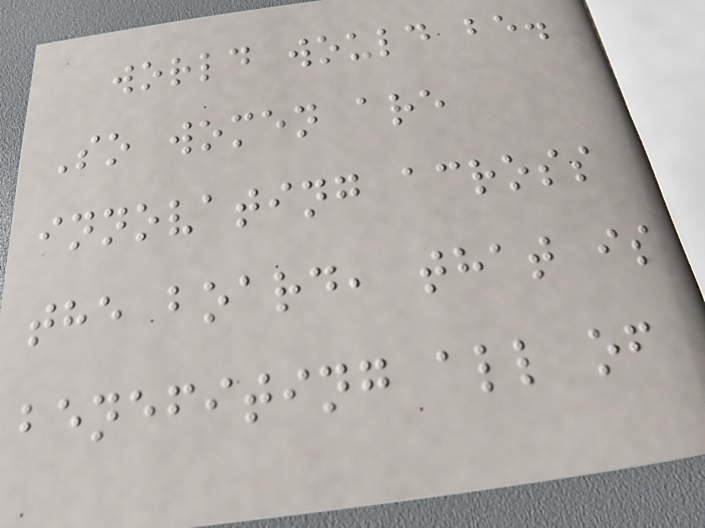world would be.
So women are
innovating across
the board, that is
benefiting all of
